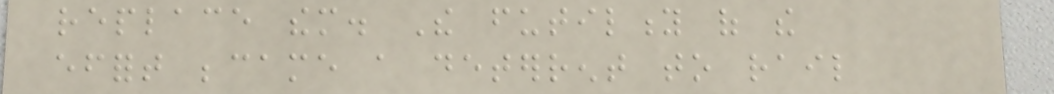replace them. The futility of the
effort became a deterrent to rail
